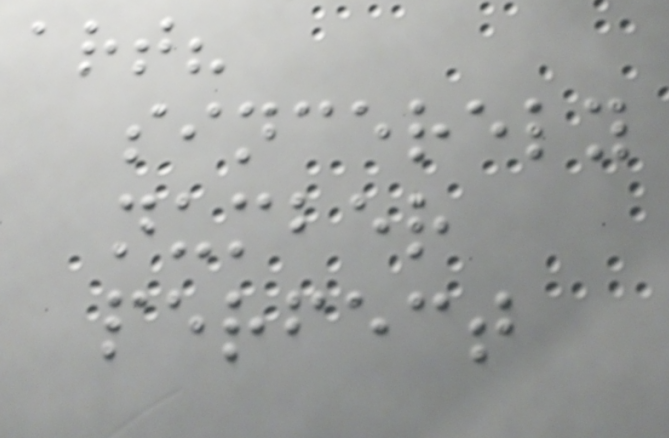art?
sincerely
number
perfect
